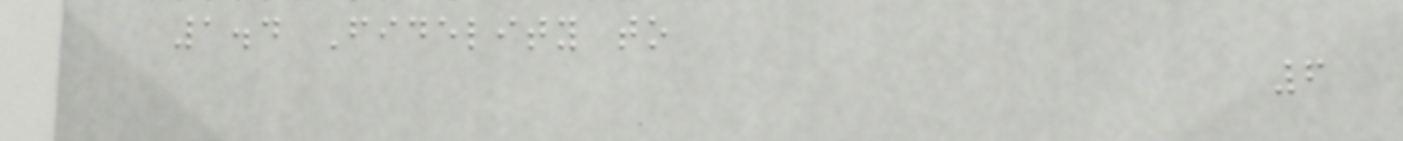1.4 Fidelity to
6
